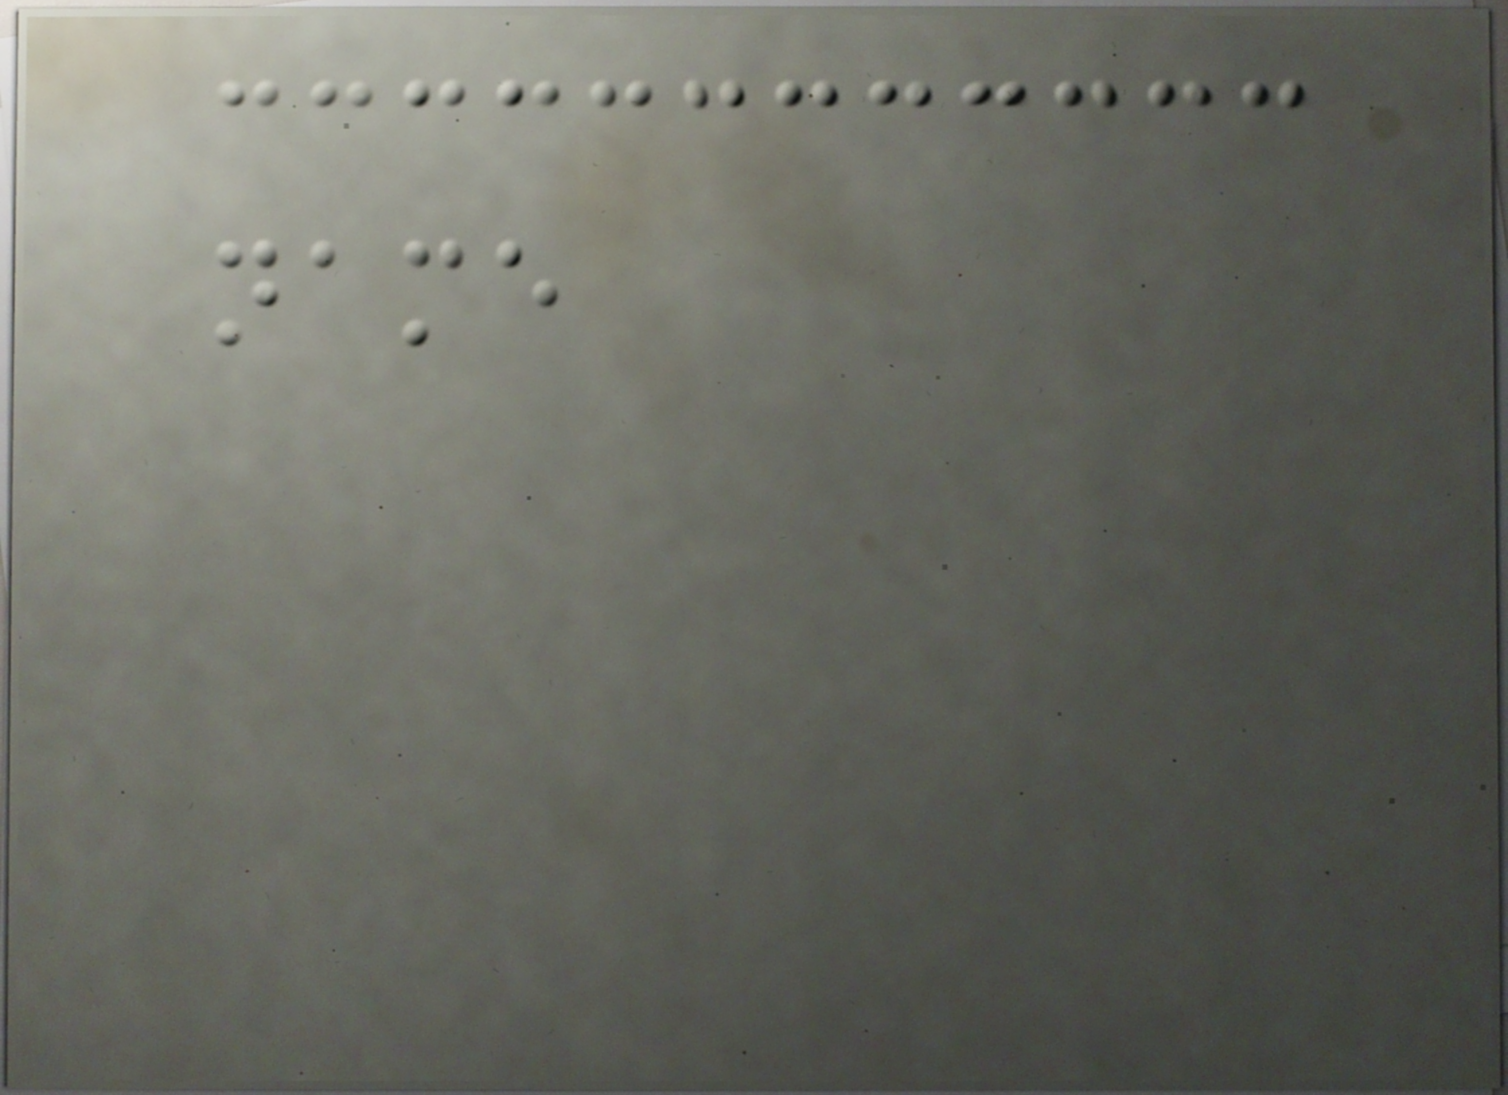name
